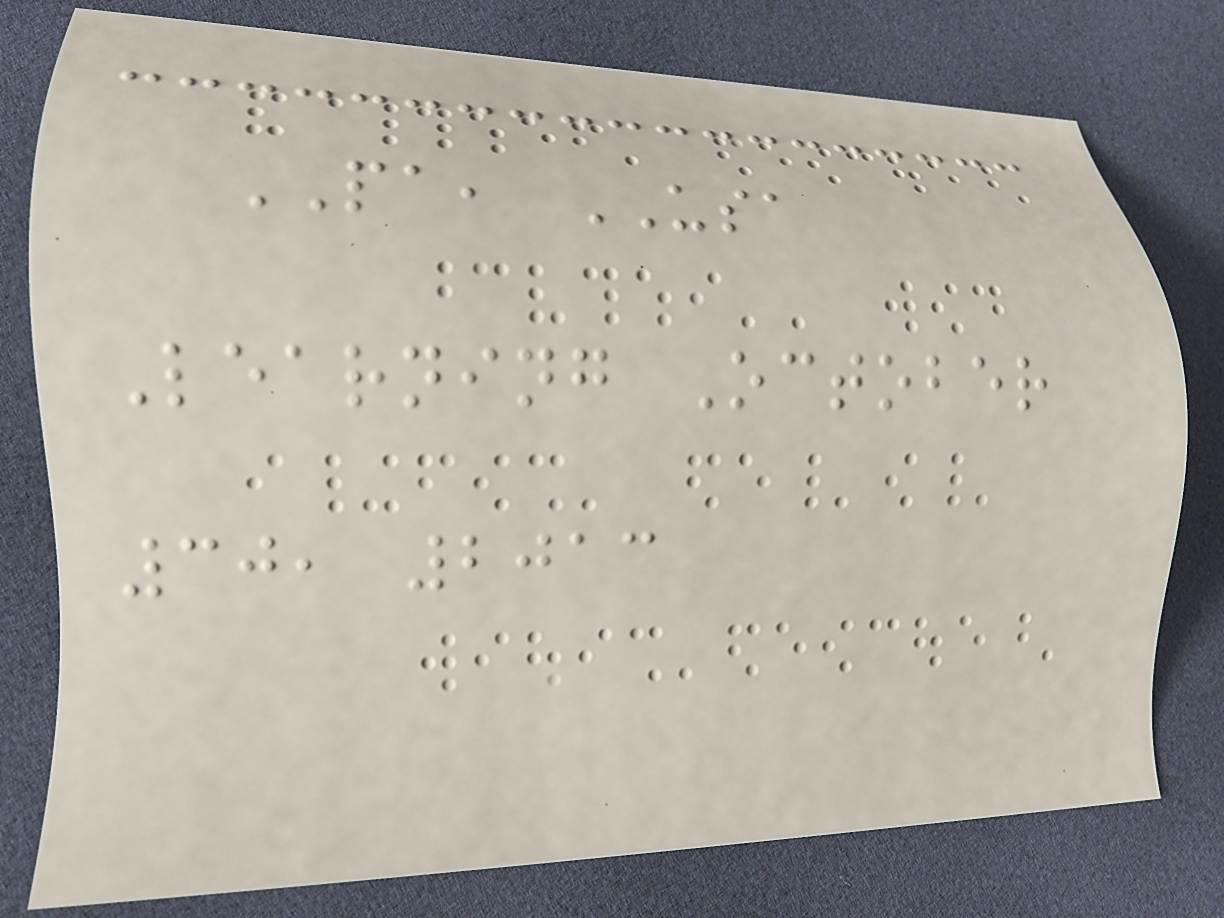PA, USA
Learning October
30, 2013
